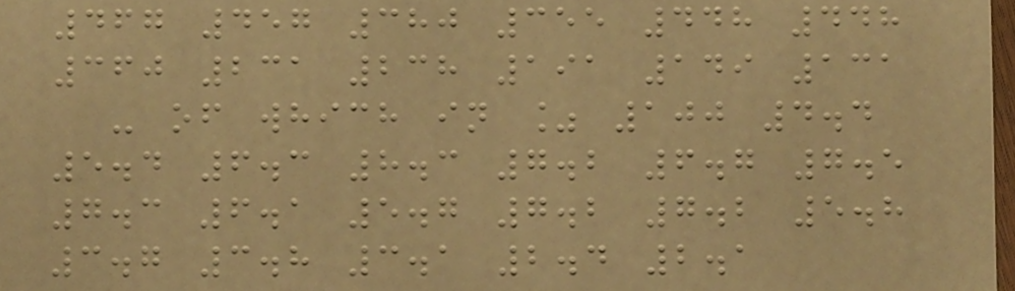467 457 380 355 448 448
360 231 238 191 149 131
- of which in % 100 4.4
5.4 6.3 8.3 7.2 6.7 7.5
7.3 6.1 5.7 7.2 7.2 5.8
3.7 3.8 3.1 2.4 2.1
